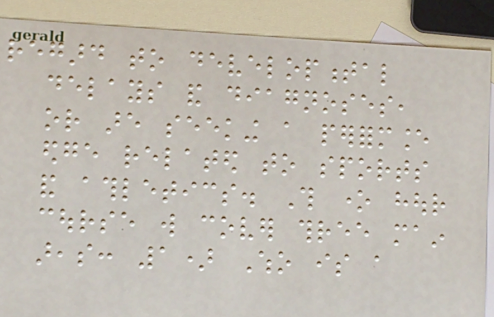regard to developmental
delays and diagnoses,
or are seeking a performance
edge related to sports
and athletics. This one hour
course will cover three main
areas: 1) Who is a
